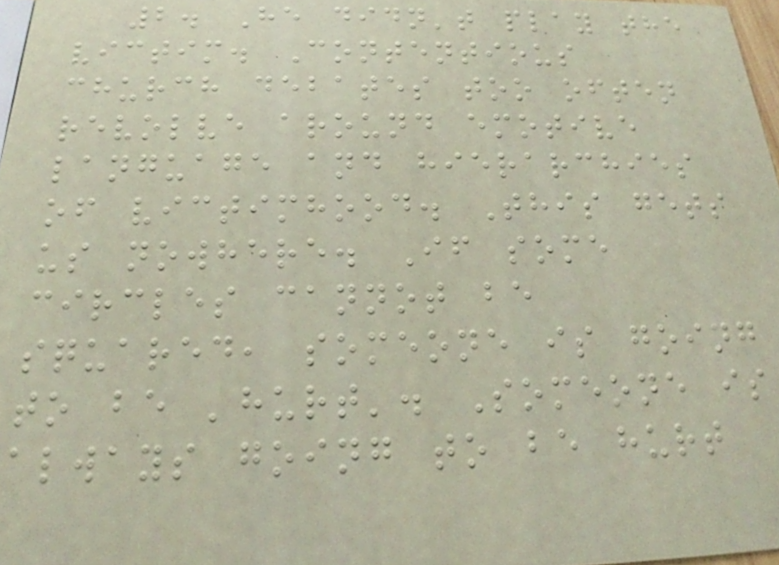2. He didn't play the
victim. Contentious
church debates too often
revolve around emotive
language and hierarchies
of victimhood. This gets
us nowhere. If some
circles cannot be
squared, someone is going
to be 'hurt'. Someone is
always going to be hurt
